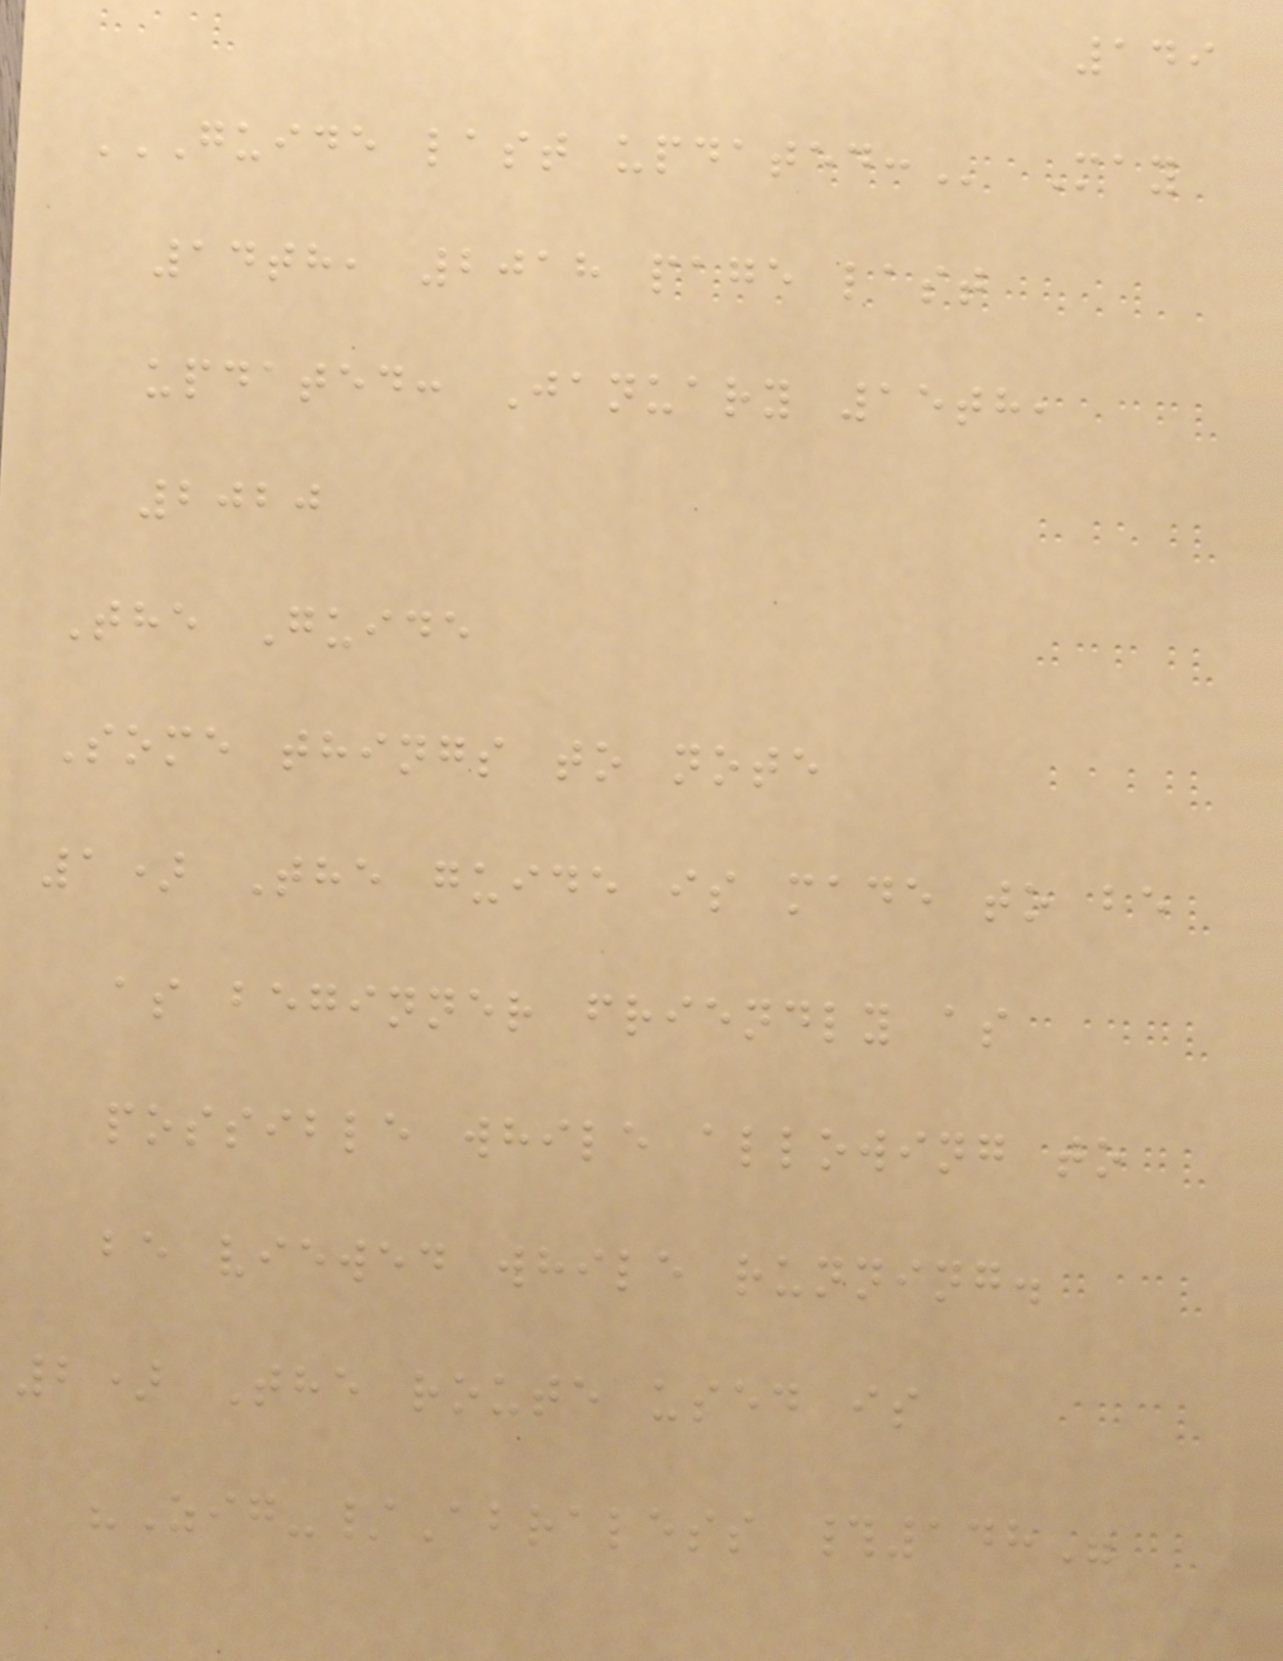149
GUIDE LAST UPDATED: May
14th, 2018 page last
updated: January 15th,
2020
The Guide
Some things to note
1) The guide is made to be
as beginner friendly as
possible while allowing to
be viewed while running.
2) The route used is
"Zig-/Abraless #148"
